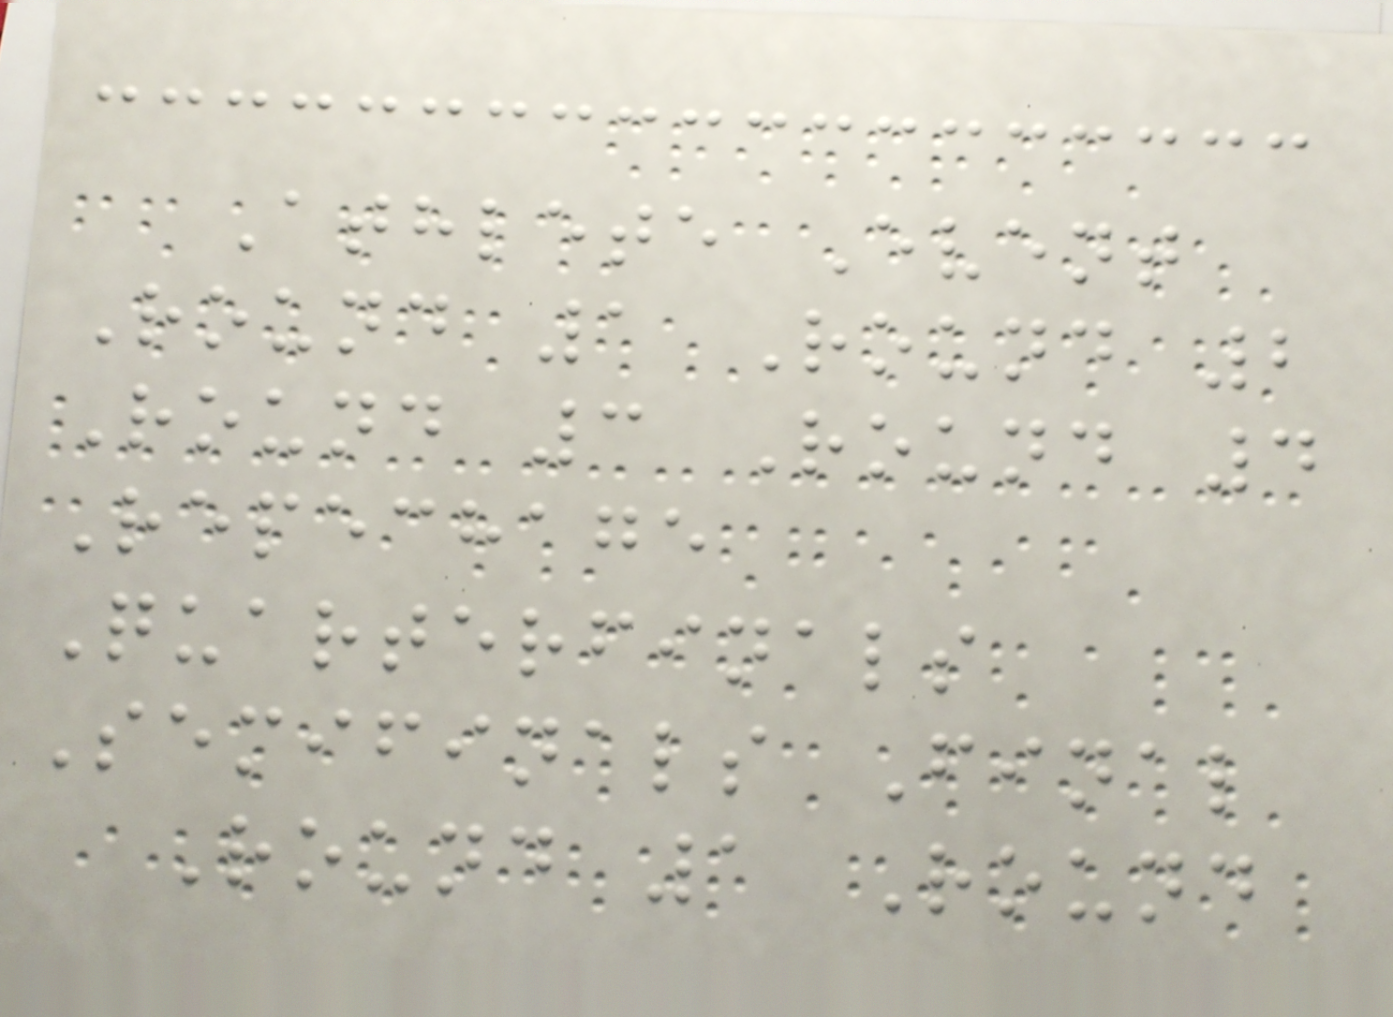Athlete Event
Round 1 Round 2
Round 3 Round 4
Repechage
Quarterfinals
Semifinals Final
Round 1 Round
